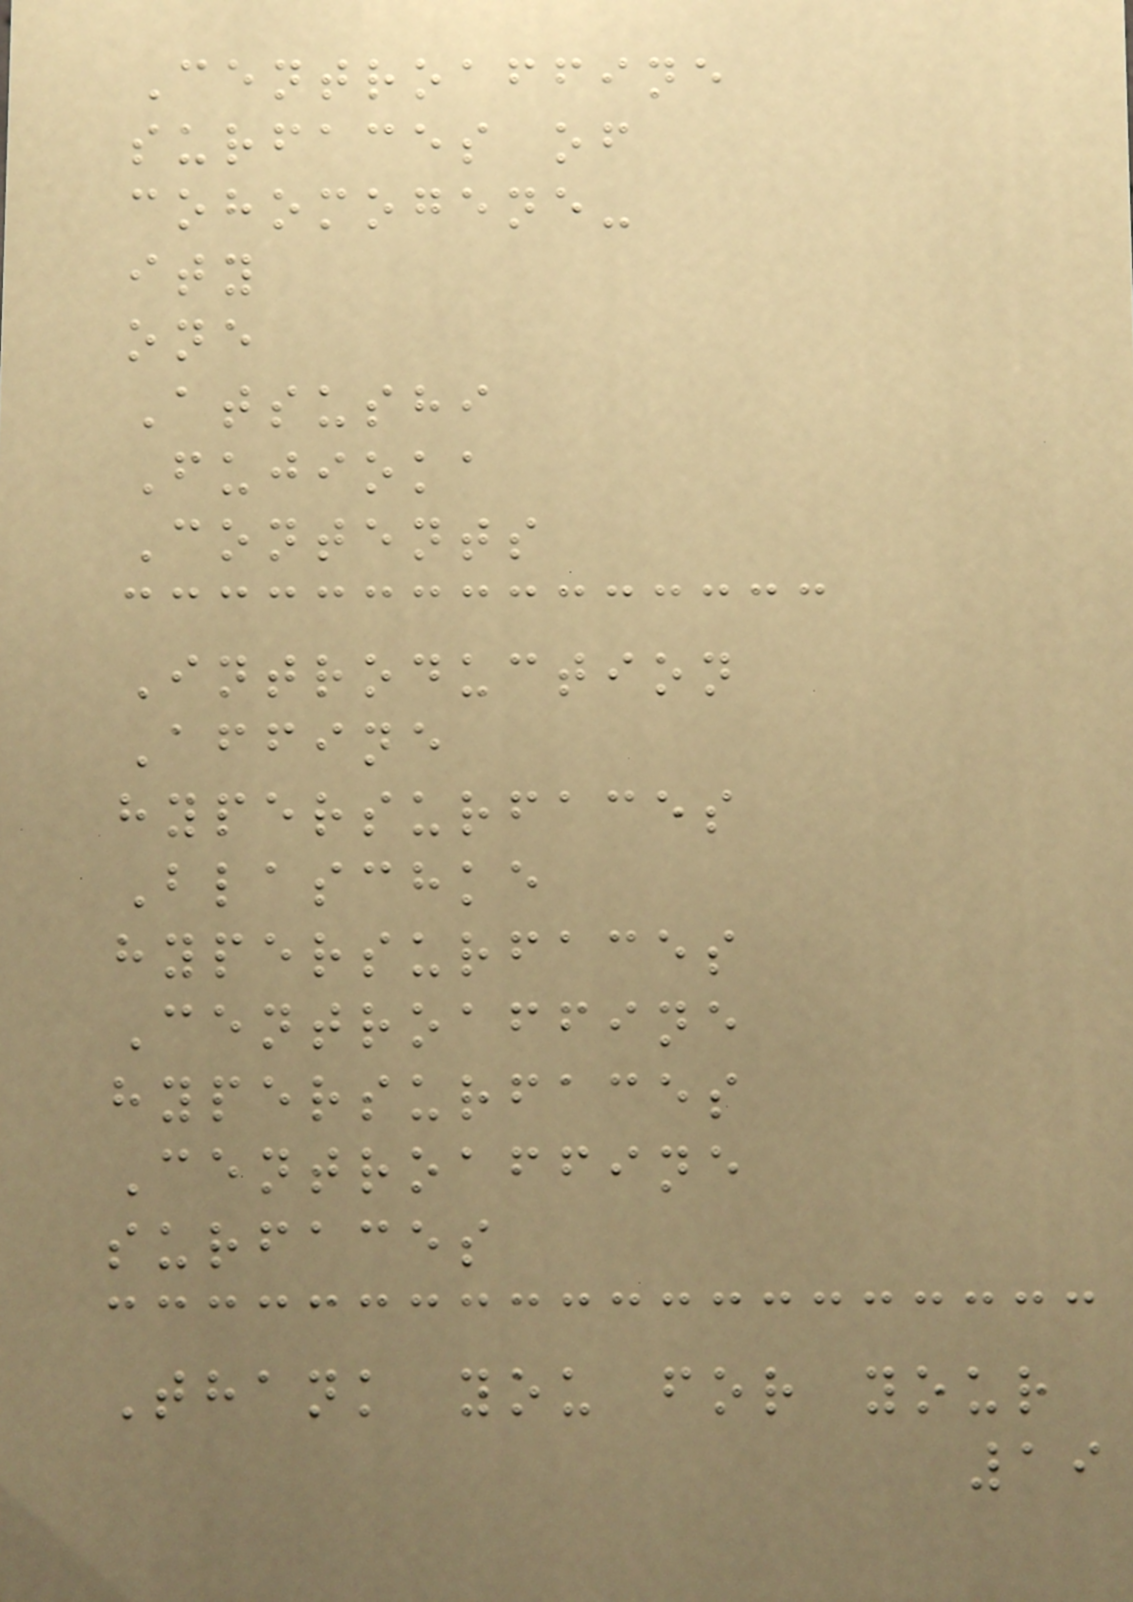Centroaffine
surfaces of
cohomogene-
ity
one
Atsushi
Fujioka
Contents
Introduction
Affine
hypersurfaces
Blaschke
hypersurfaces
Centroaffine
hypersurfaces
Centroaffine
surfaces
Thank you for your
19
